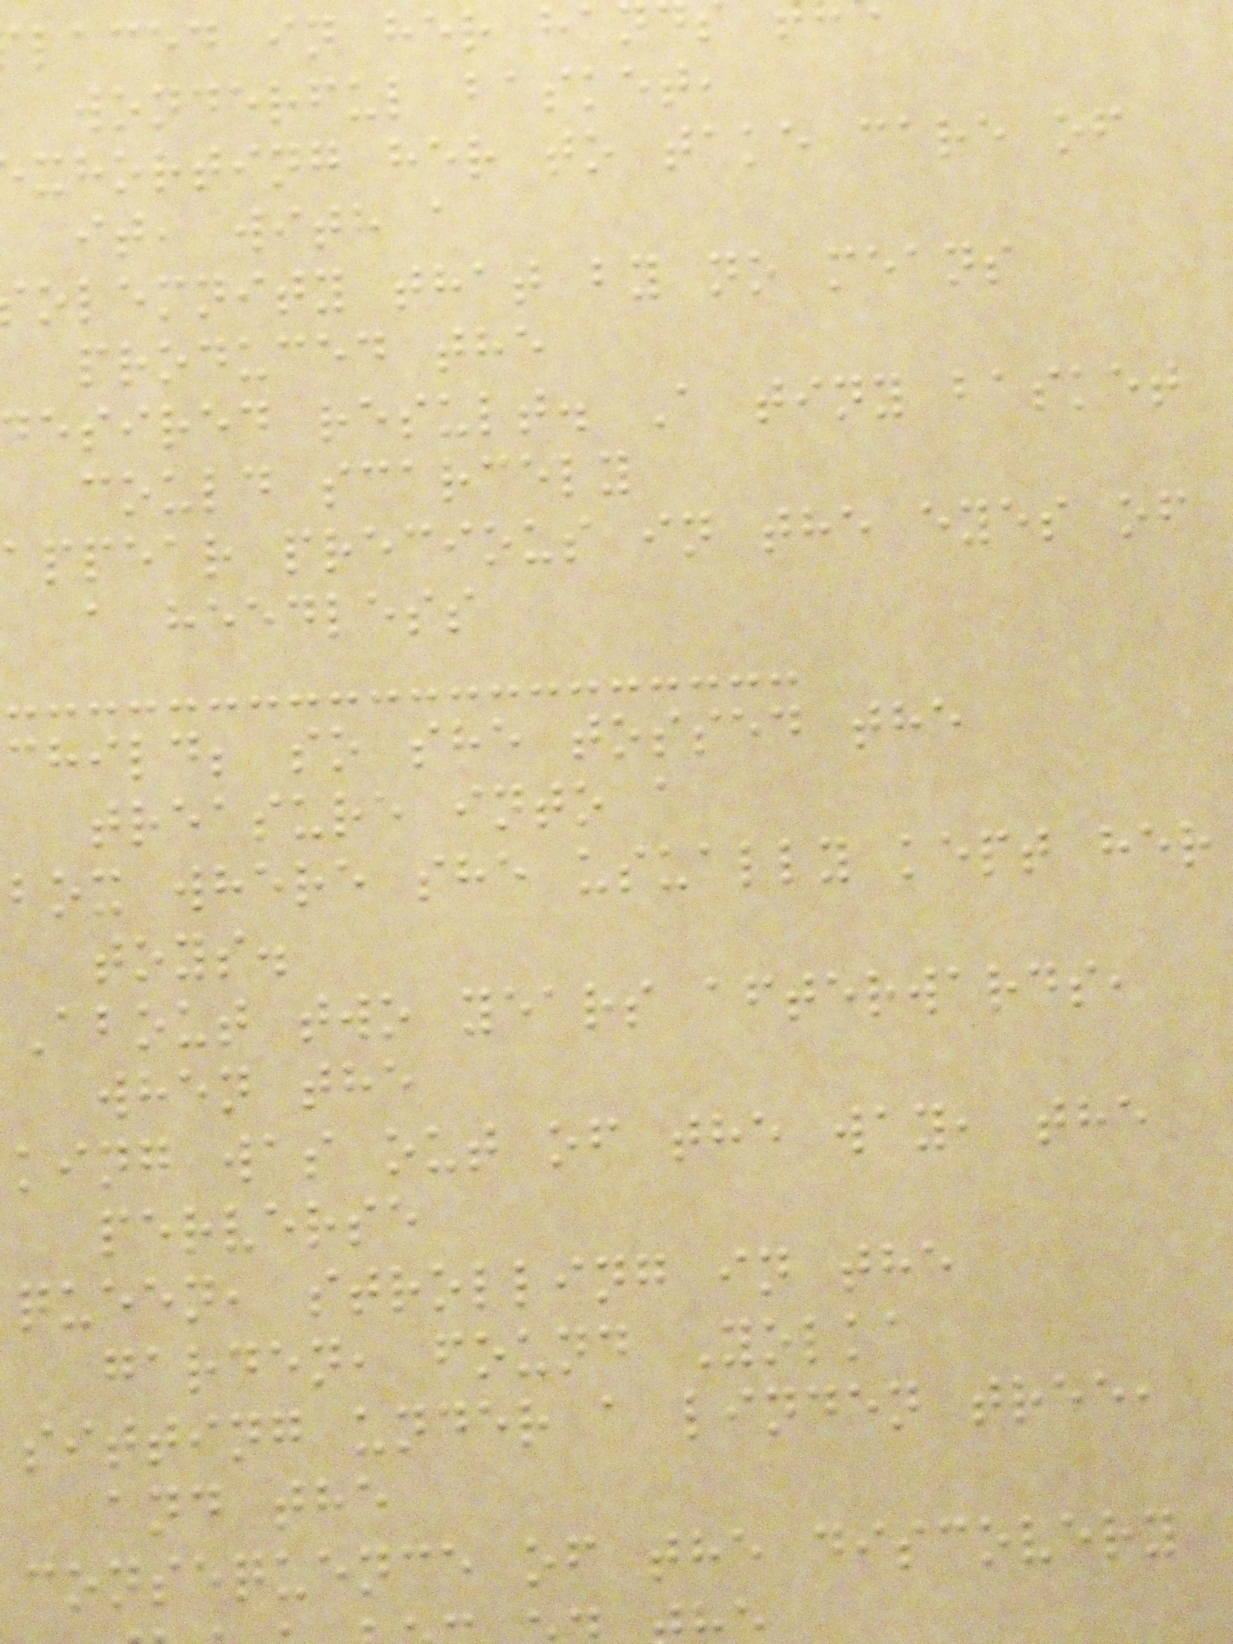laced in her han
wonderful basket,
xhorting her to take care of
it, with a
olemnity that by no means
produced the
esired result. A tiny basket
could scarcely
appear precious in the eyes of
a heedless
child; so she tossed the
treasure into a
box where she usually kept her
toys.
About two years afterwards,
when the
king was out of the way, the
perverse
queen, strolling in the
garden, found Yolka
sitting under a linden tree,
and the
consequence of the discovery
